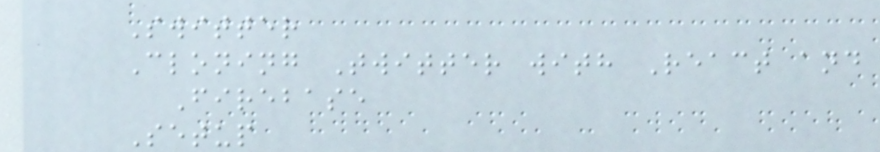Switter
Cloning Twitter with React and
Firebase
Setup
